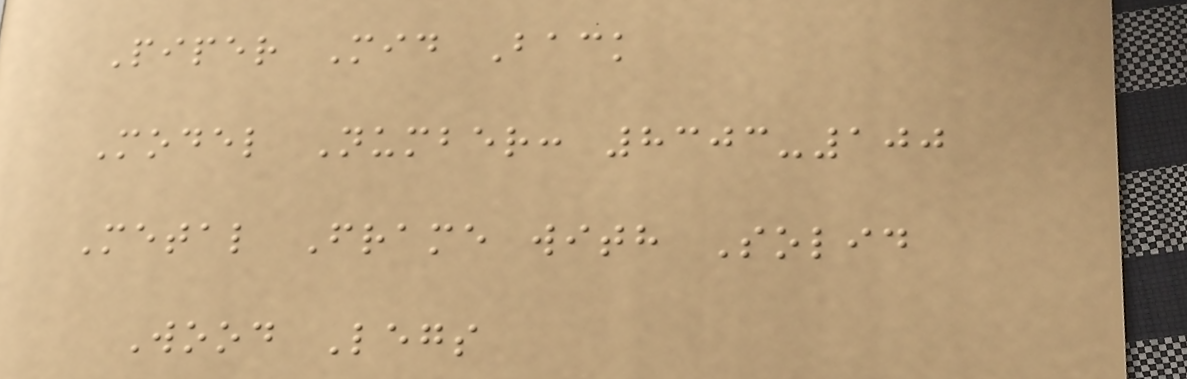Piper Mid Back
Model Number: 8303-100
Metal Frame with Solid
Wood Legs
